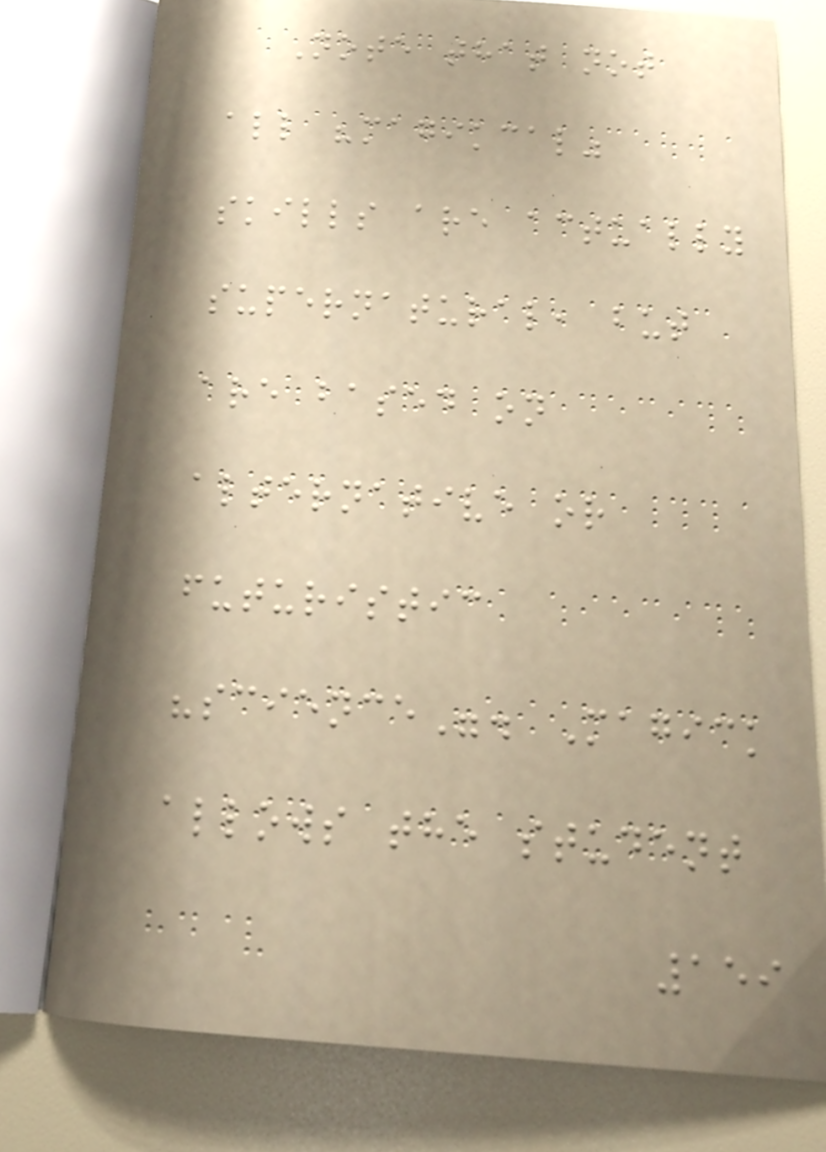Note that not
all "magikcal"
skills are actually
supernatural, but
are based on
alternative or
futuristic
"science". Magick
allows the student
159
